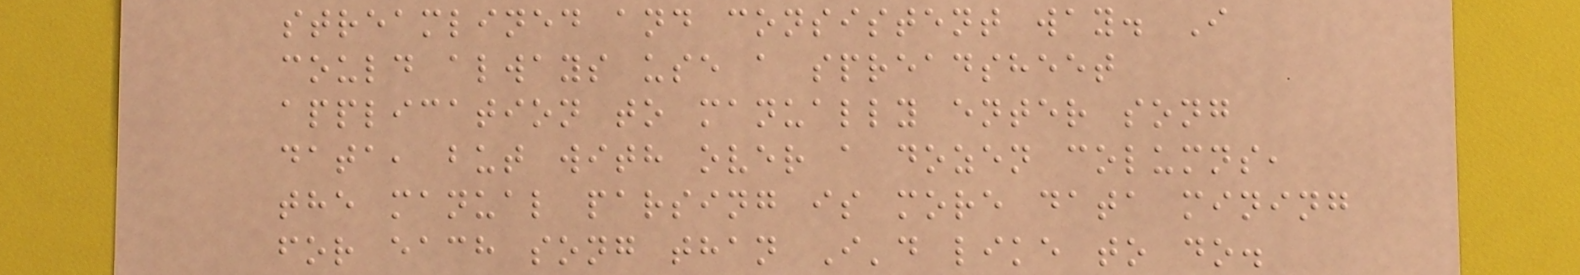streamlined and consistent way. I
could always use a spreadsheet
application to manually enter song
data, but with over a dozen columns,
the manual parsing is more data mining
for each song than I'd like to do.
